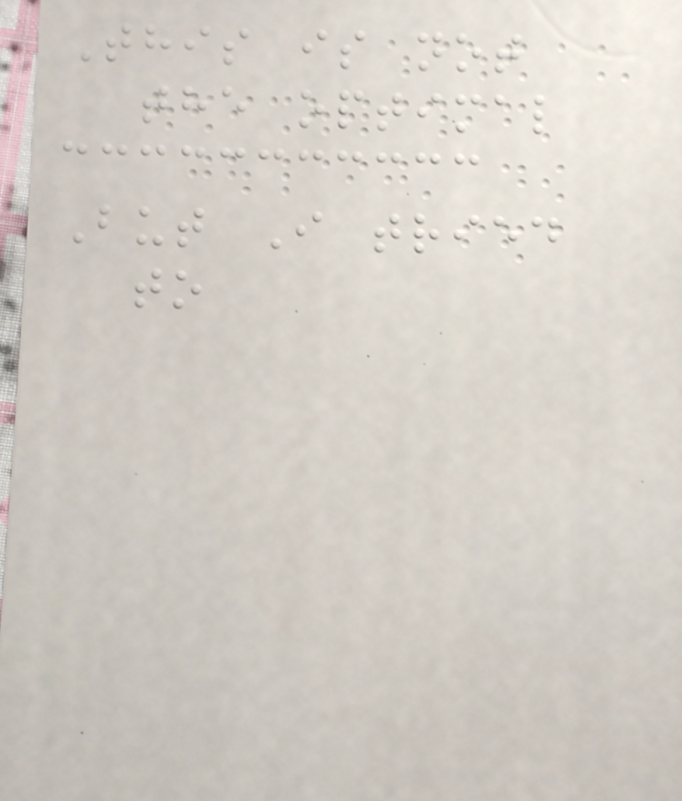This is not
the optimal
But I tried
to
